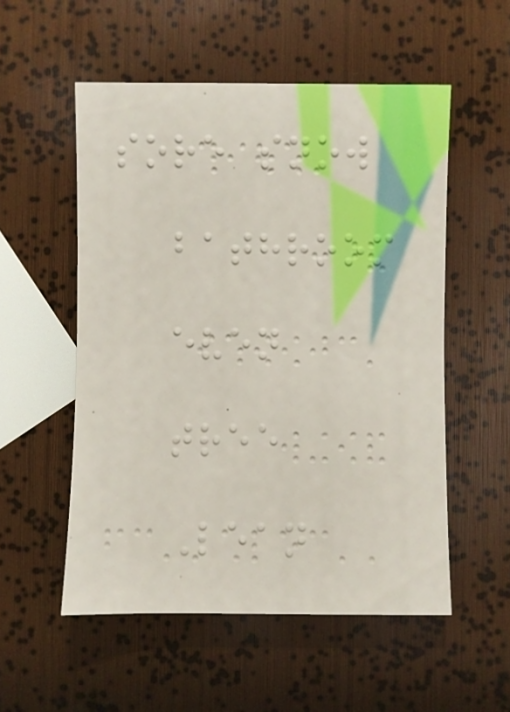sore snow
bathroom
even
tree
Lean
